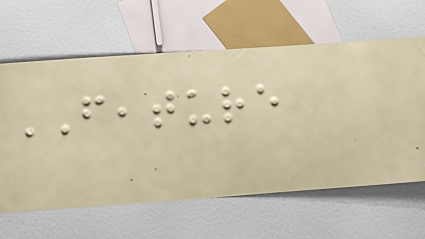FEATURE
